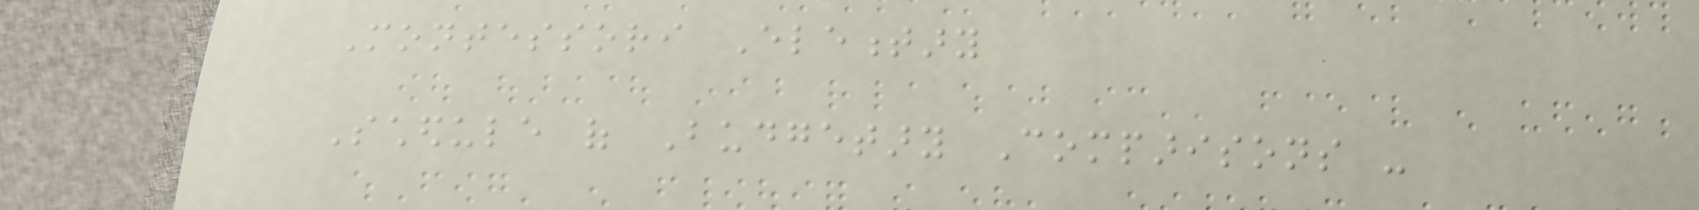Montessori Elementary
Schedule of Budgetary Comparisons -
